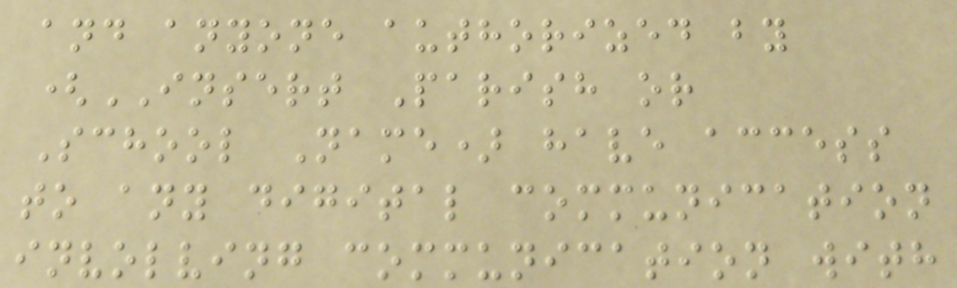and anyone authorized by
(INSERT Parish or
School Name) have access
to any digital communication
involving communication with
